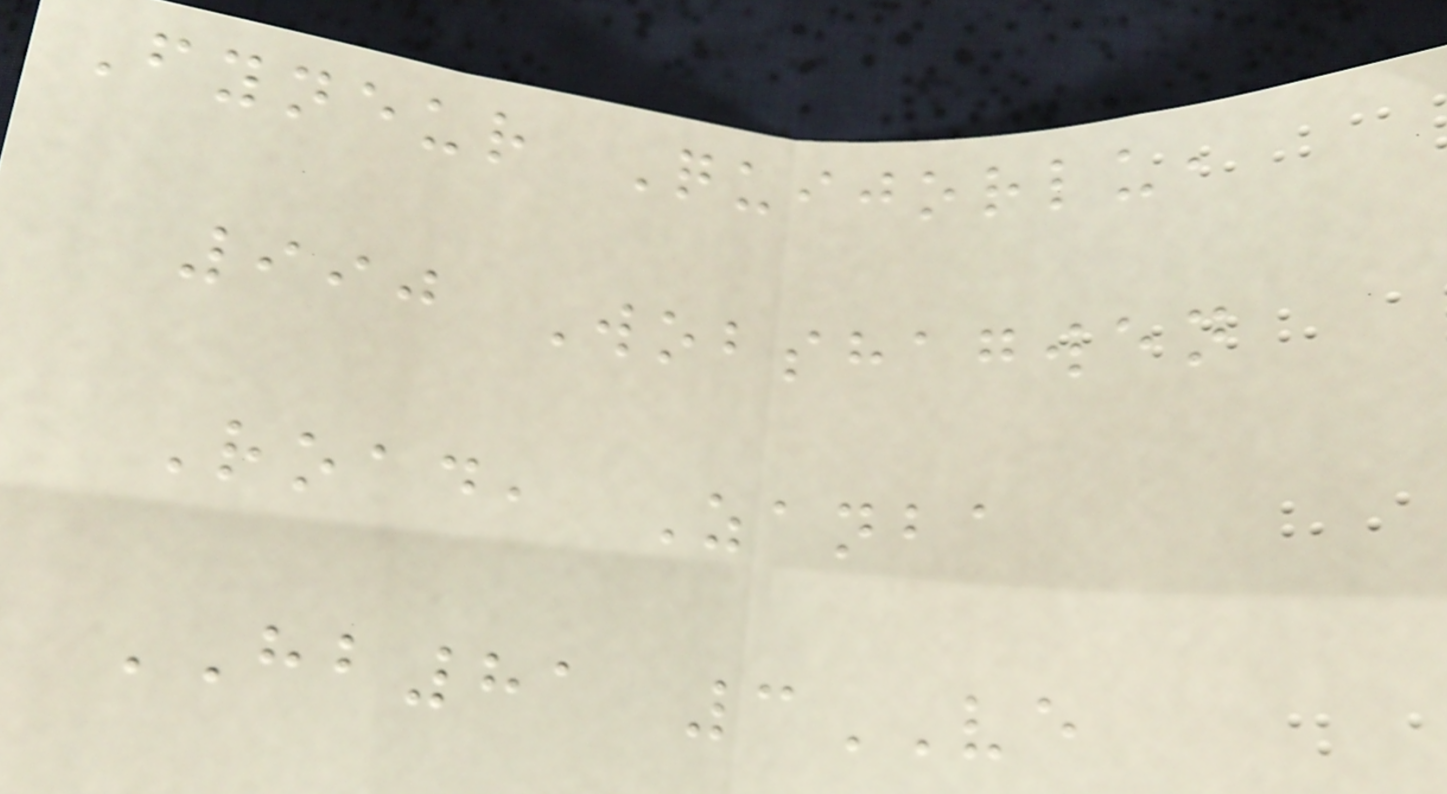Fyneur Quijorlu,
990 Wobshagwen
Road, Zanba
HB81 3VE
